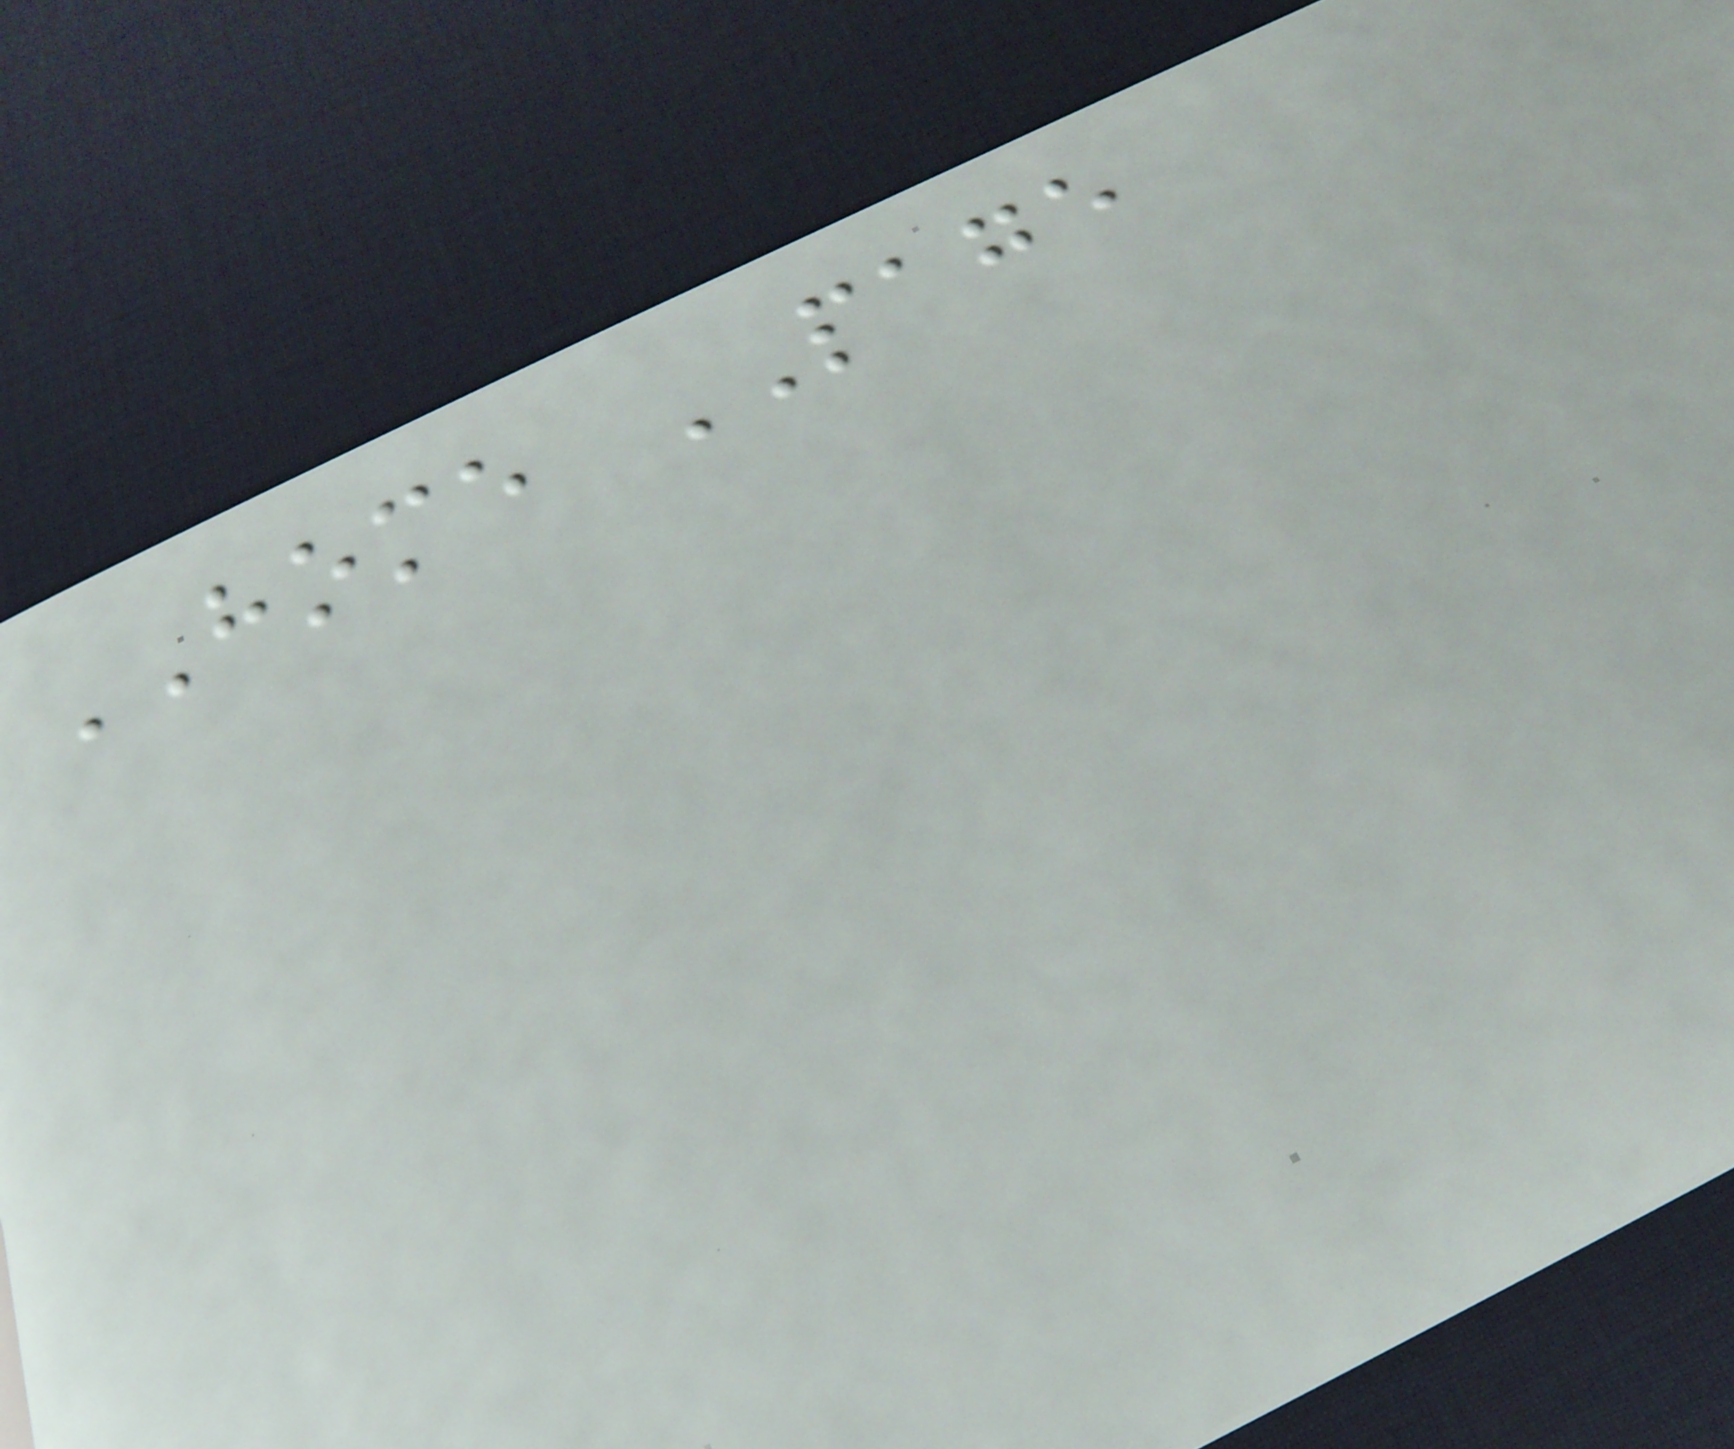HOME PAGE
